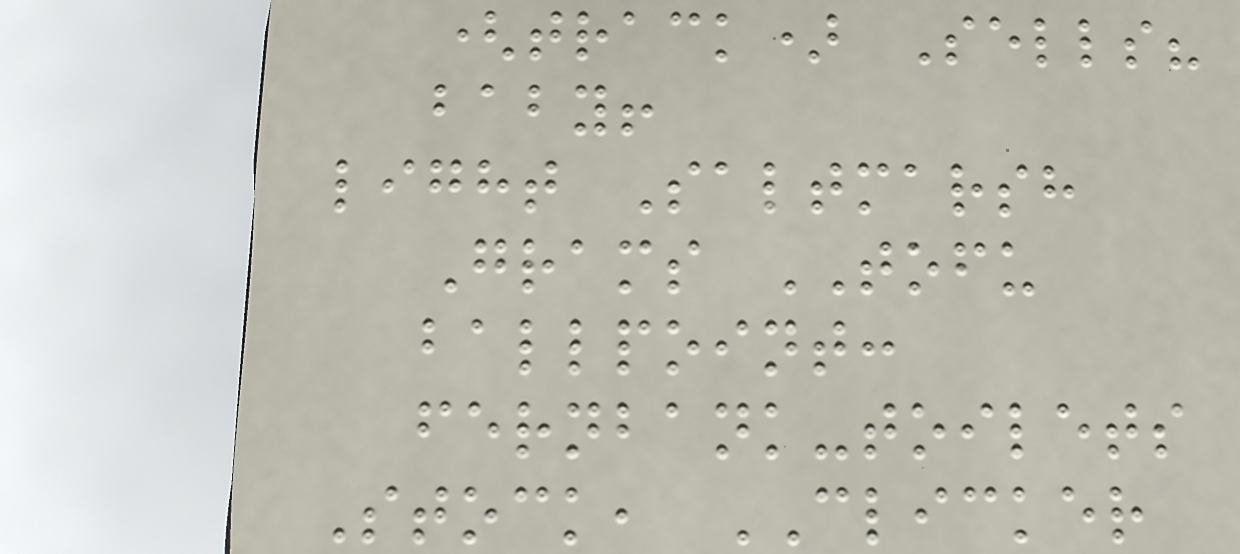(track) Sells?
baby!
light Saltmarsh
Grams TOFU
ballpoint:
fernbank-toilets
Stock, CLICKER
